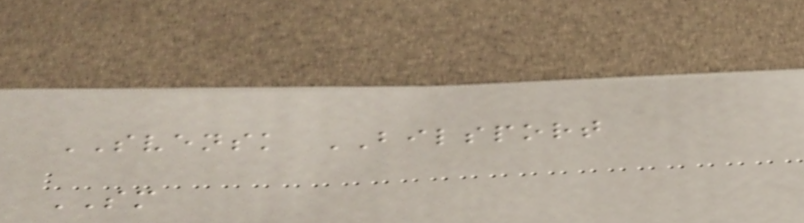SVENSK BILSPORT
SM
